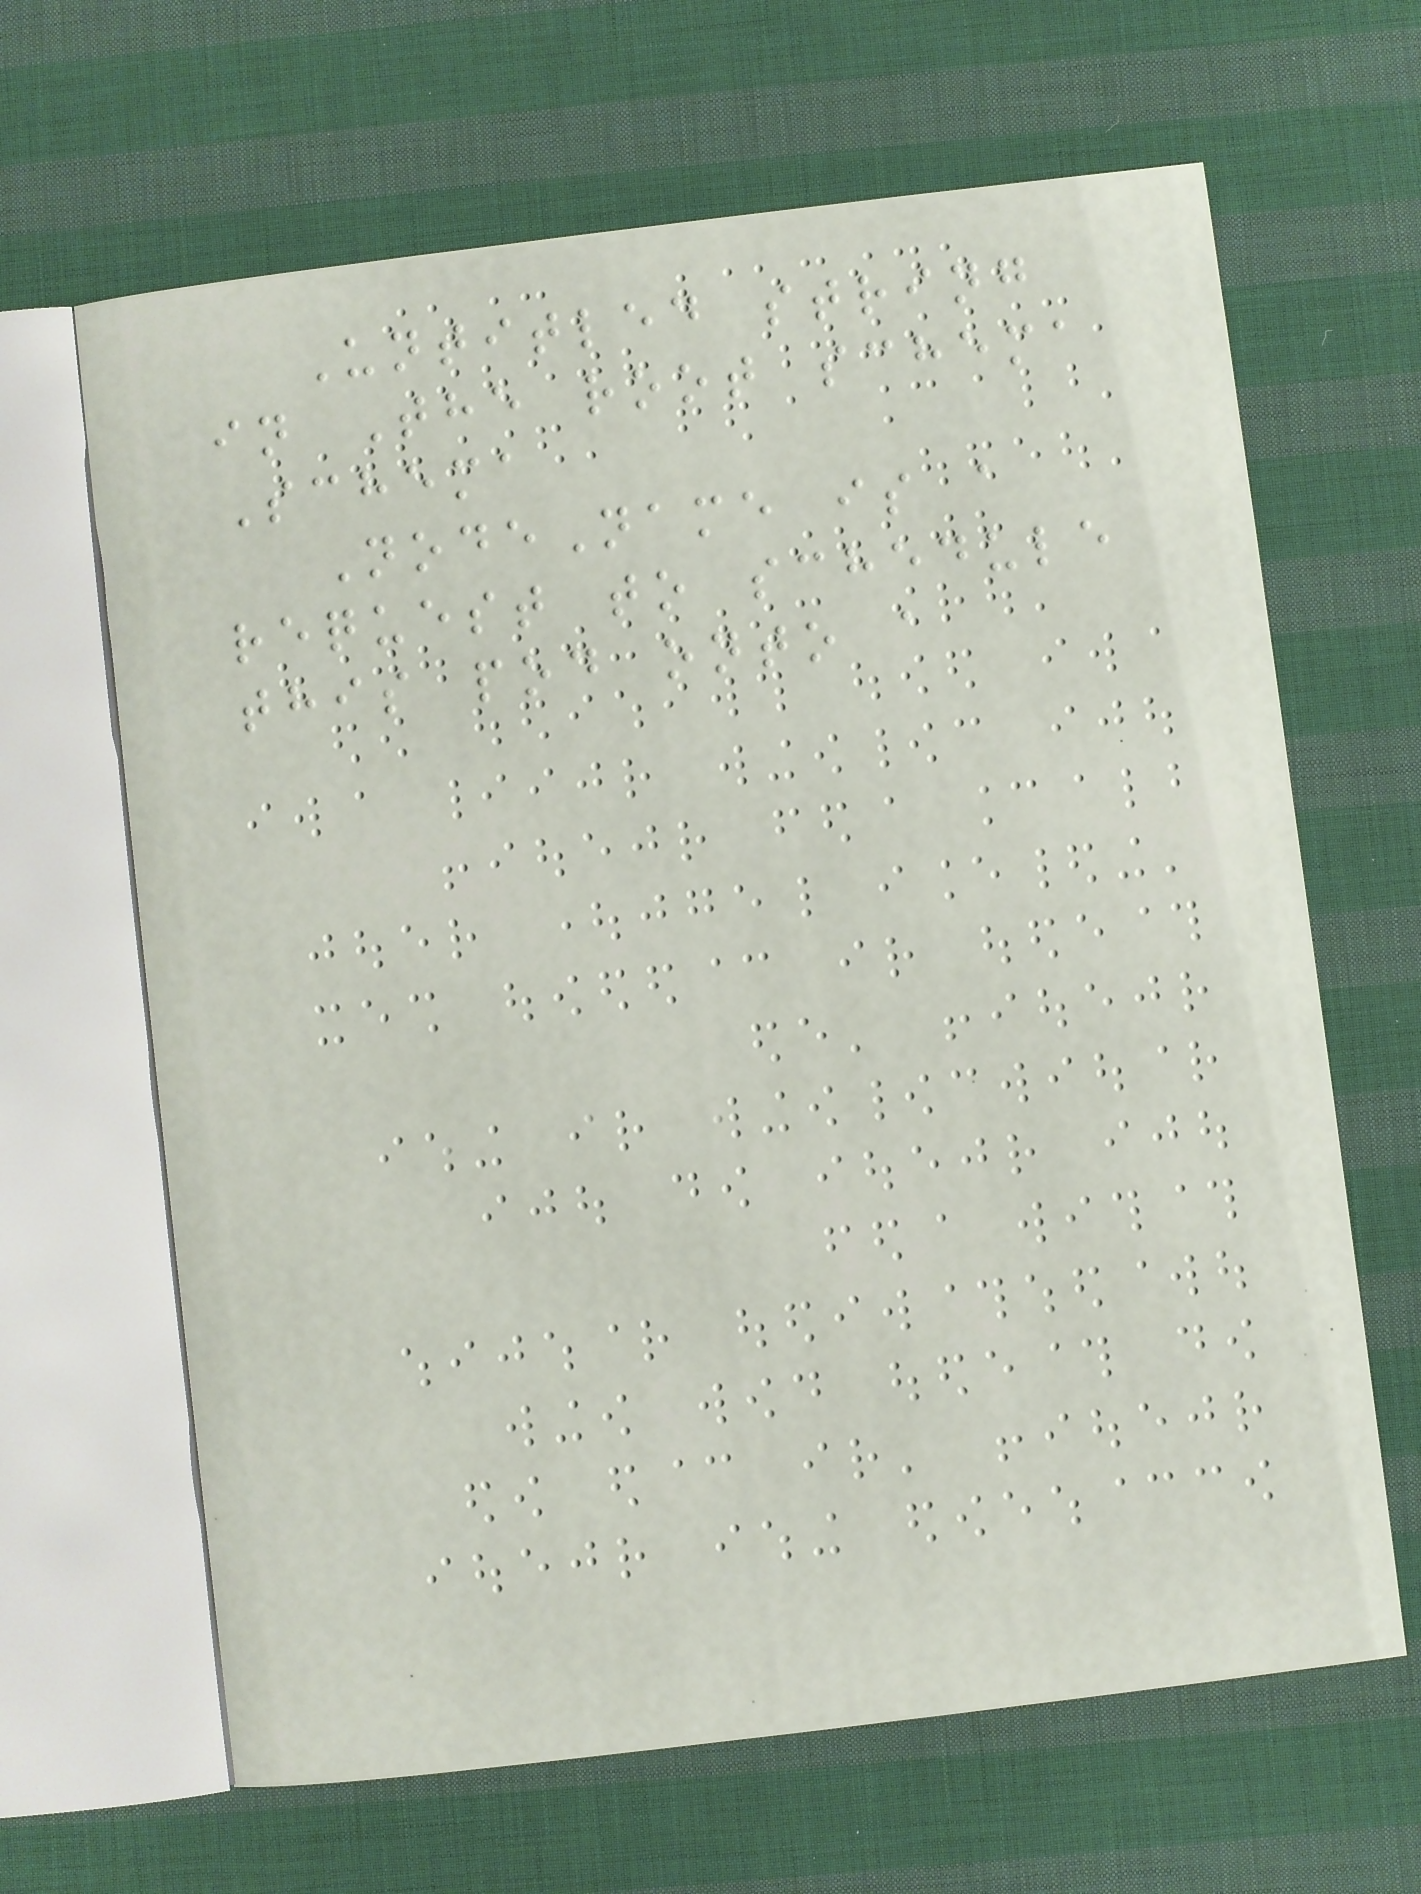Untitled string
in The root schema
Schema
NodeName is a
request to schedule
this pod onto a
